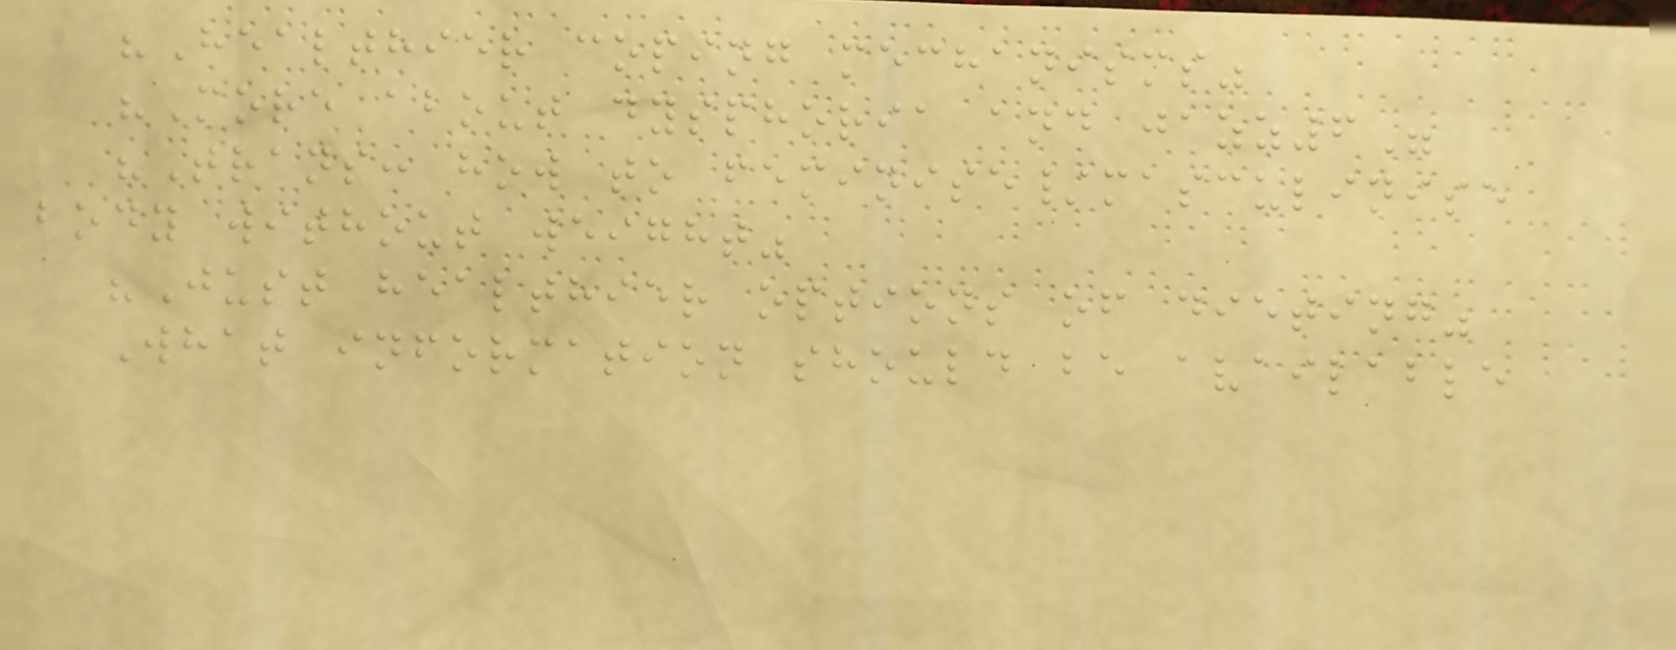"Healthier coping mechanisms"
"More about dysphoria and jazz6"
"Trans: how to feminise/masculinise
body without weight"
"Just healthier options of dieting"
What information should be available
